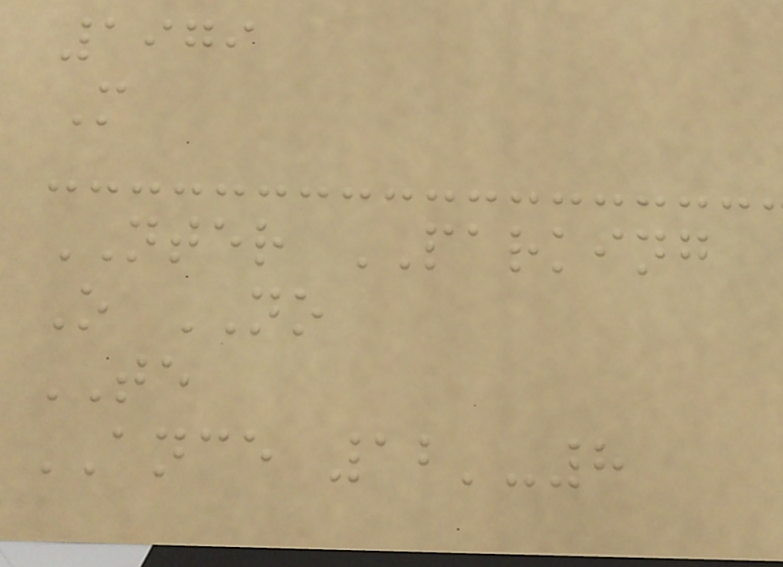1979
M
NTER PARKING
O NO
TE
ANCE 12'-8
